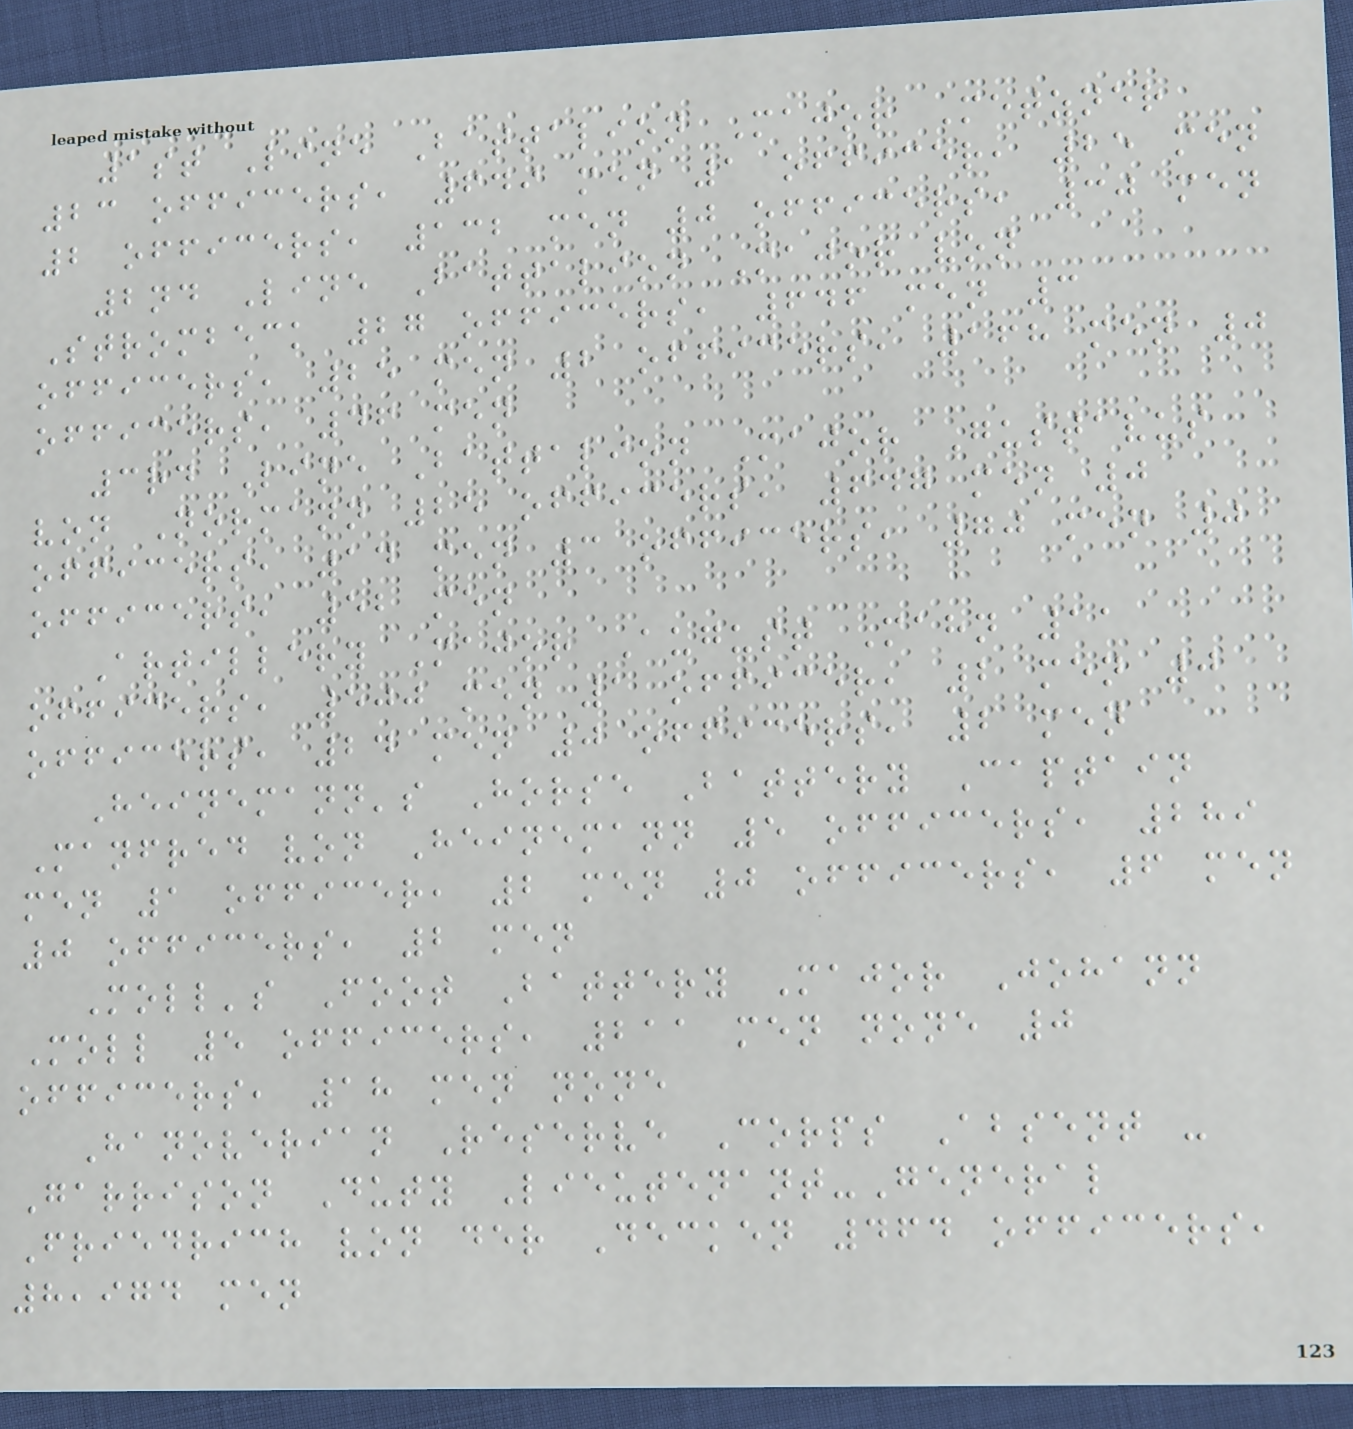1st Line Battalion Major Metzner
23 officers, 649 men 1 officer, 25 men
2 officers, 132 men 0 officers, 30 men
2nd Line Battalion Major von
Strombeck 27 officers, 646 men 3
officers, 25 men 2 officers, 168 men 0
officers, 46 men
3rd Line Battalion Major Gustavus
von Normann 25 officers, 647 men 0
officers, 14 men 3 officers, 70 men 0
officers, 52 men
Artillery Major August Mahn 11
officers, 500 men 1 officer, 2 men 0
officers, 24 men 0 officers, 2 men
Heinemann's Horse Battery Captain
Manfred von Heinemann 5 officers, 289
men 1 officer, 2 men 0 officers, 6 men
0 officers, 2 men
Moll's Foot Battery Major Johann
Moll 5 officers, 211 men none 0
officers, 18 men none
Hanoverian Reserve Corps Absent -
Garrison Duty Lieutenant-General
Friedrich von der Decken 464 officers,
8,974 men
